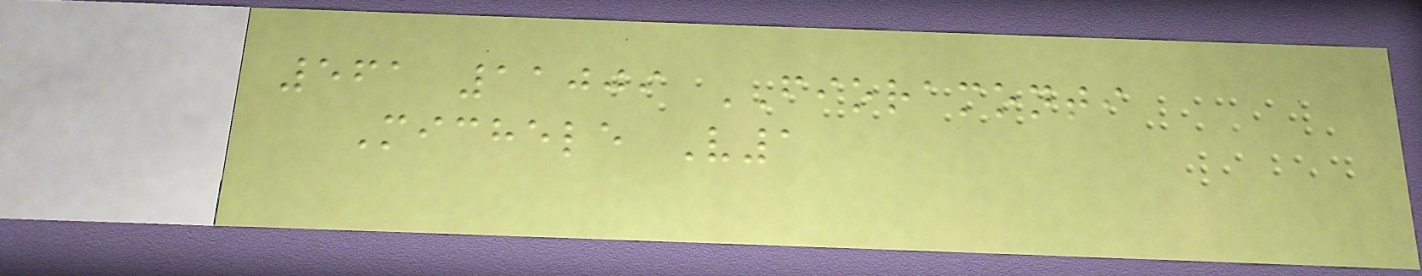561 11009 FIORAMONTI
Michele V1
